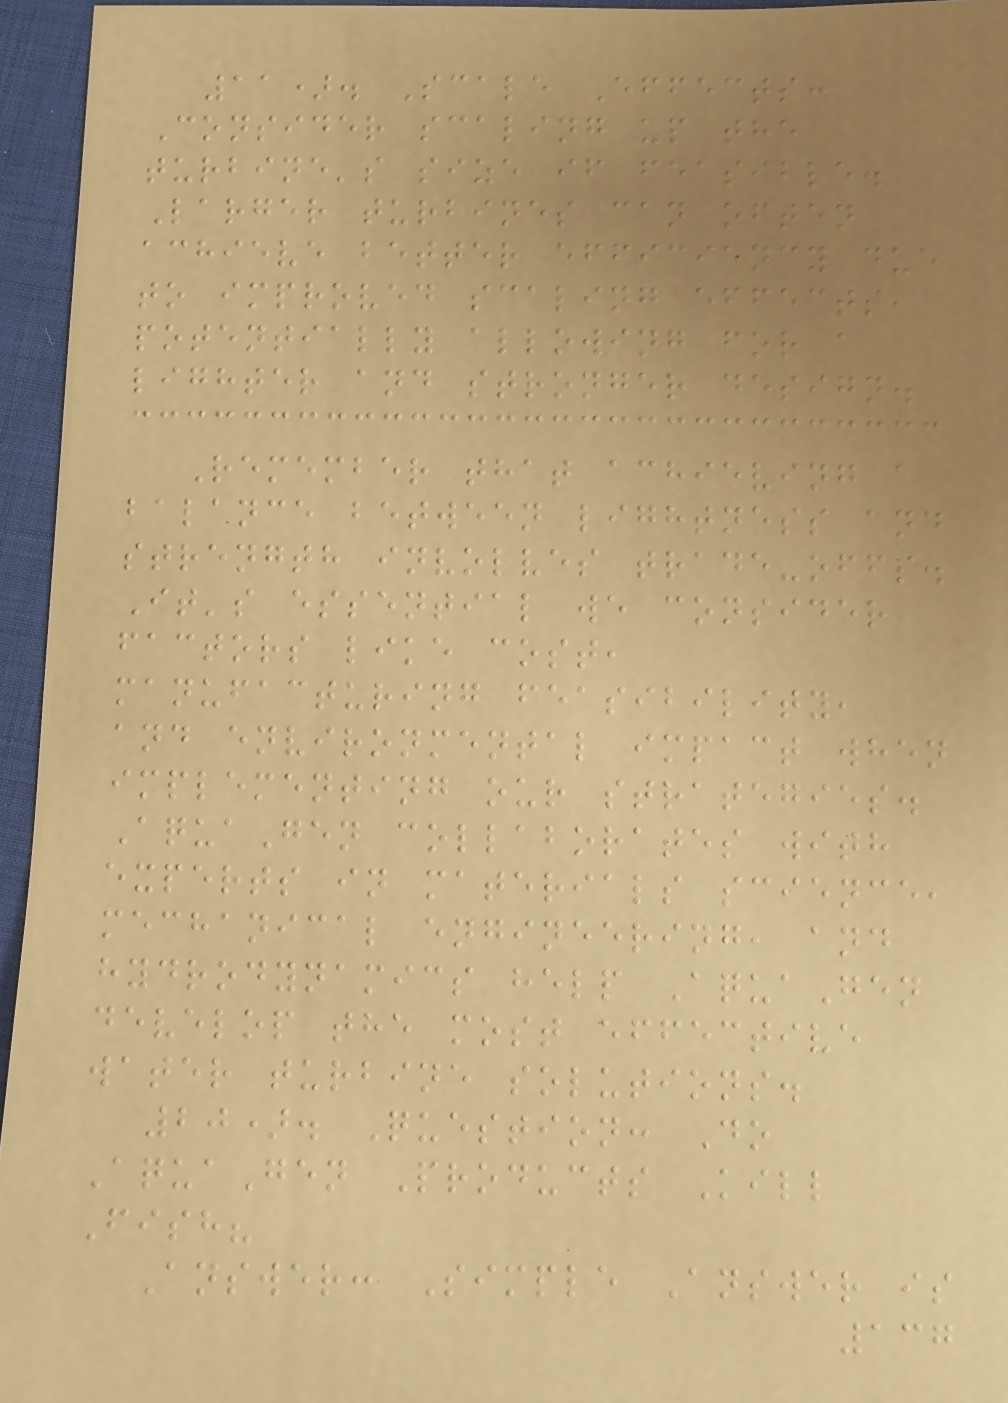11). Scale Effects:
Consider scaling up the
turbine's size if feasible.
Larger turbines can often
achieve better efficiency due
to improved scaling effects,
potentially allowing for a
lighter and stronger design.
Remember that achieving a
balance between lightness and
strength involves trade-offs.
It's essential we consider
factors like cost,
manufacturing feasibility,
and environmental impact when
implementing our strategies.
AquaGen collaborates with
experts in materials science,
mechanical engineering, and
hydrodynamics help AquaGen
develop the most effective
water turbine solutions.
20). Question: Do
AquaGen Products Kill
Fish?
Answer: Simple Answer is
137
